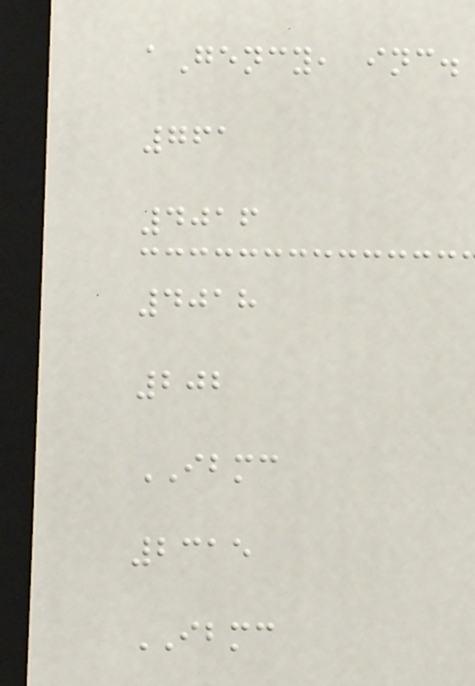aGency, inc.
761
4016
4018
202
IBMC
2315
IBMC
